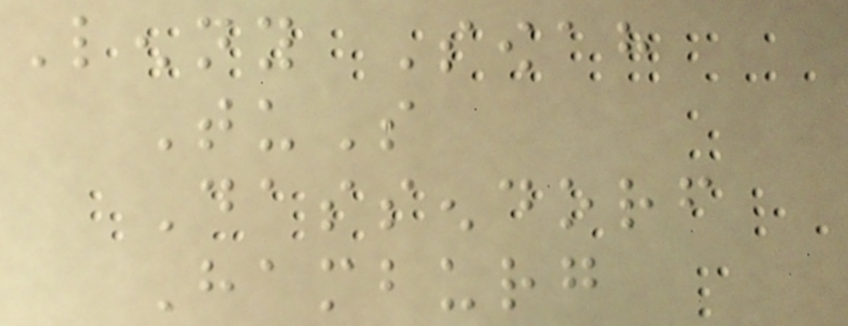Lenny Sowah
TuS
Dassendorf
Hamburg
